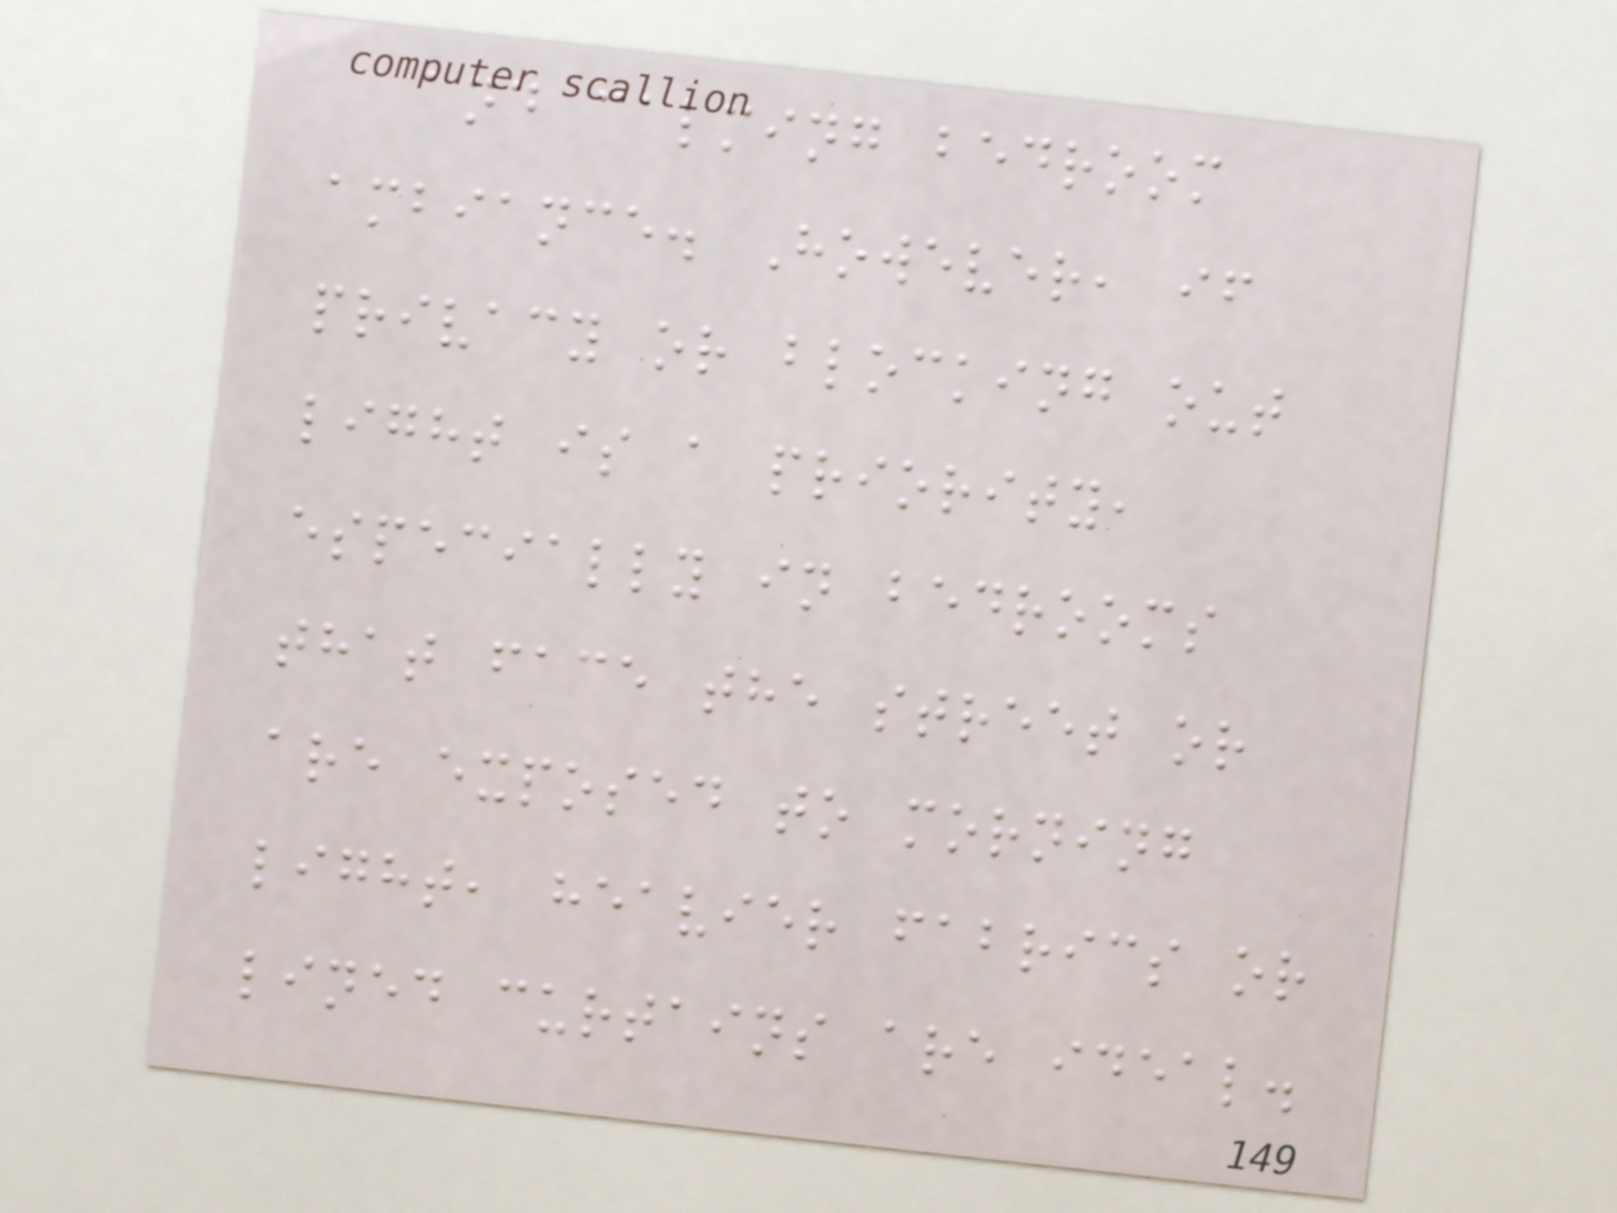and calming bedroom
ambiance. However, if
privacy or blocking out
light is a priority,
especially in bedrooms
that face the street or
are exposed to morning
light, heavier fabrics or
lined curtains are ideal.
